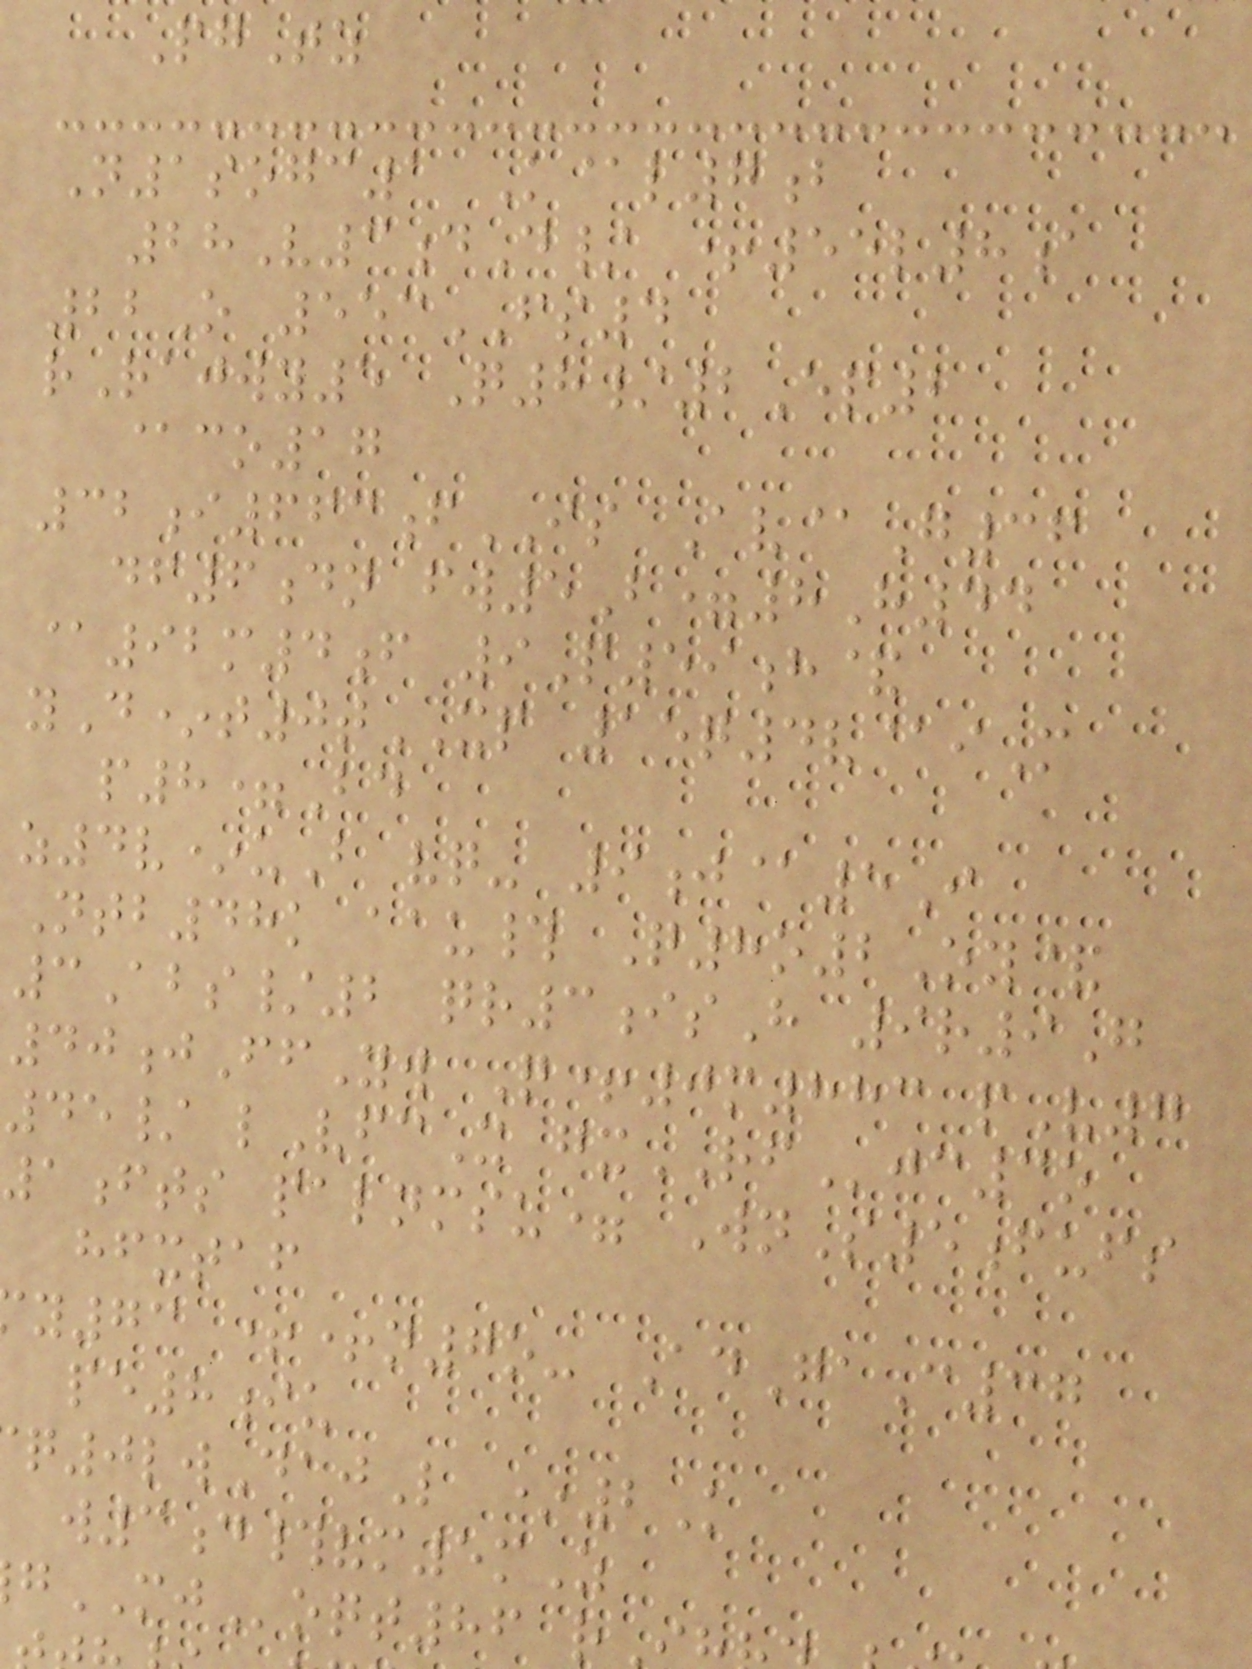PgTz
N1sogc1 K@l7b
28V3dD/ +55l8a
22O 553FS4
rRajwy5 Q8/2Ep2
@co17
32i663fIS Av@G36
df6dn fw5B=8H44
@92m4f 9P59h&
yD*t0tXP 15q4v@iM
p8=Bd
z4v*uB vq- 9j@5I
Ntb48k aau# Q8o2Oy&
3Abs/2 qr3isH 9r9G
40jFfYw Q+0m883 pV7
45/ lVfcX gxRFjc3o
1fts palnmsu= WnS5fufs
hfxtaf
y73 ++n7o- AdGaC37
pe8iu
q0lwDajL *2K
w3d#vm5mZ
MJoqt86 r
